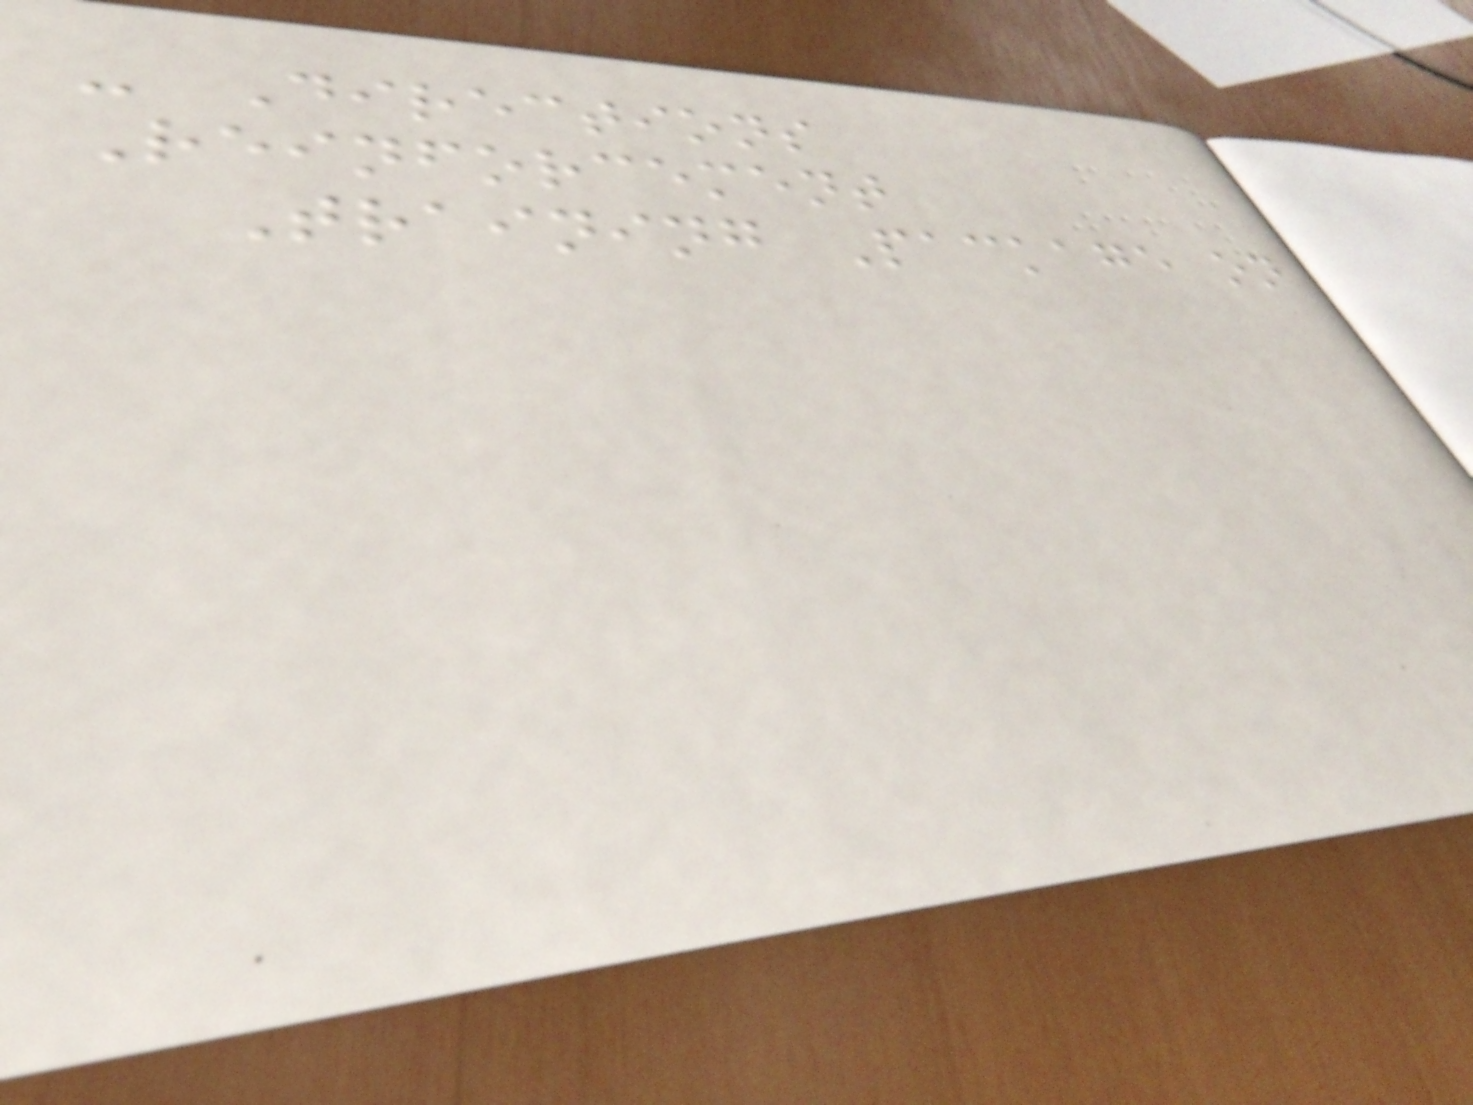- Directions
Reinforcement
Training Package on
